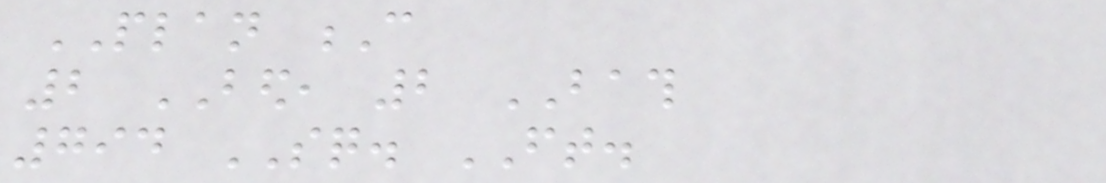PLAN C
2 BED, 2 BATH
794 SQ. FT.
